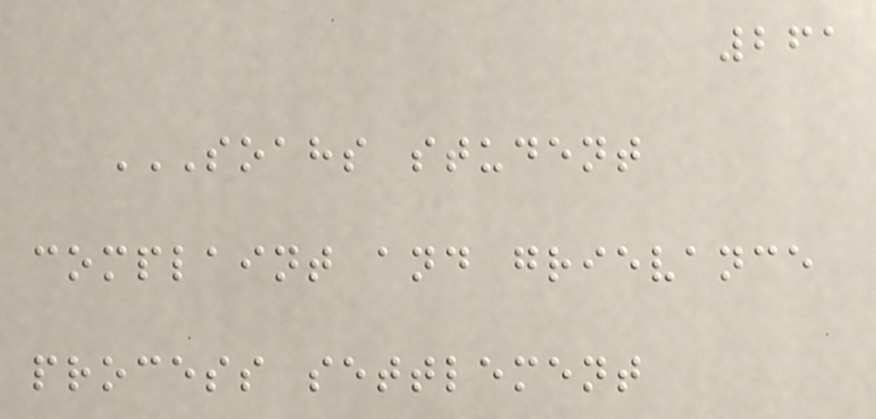261
SOAHS STUDENT
COMPLAINT AND GRIEVANCE
PROCESS SETTLEMENT
